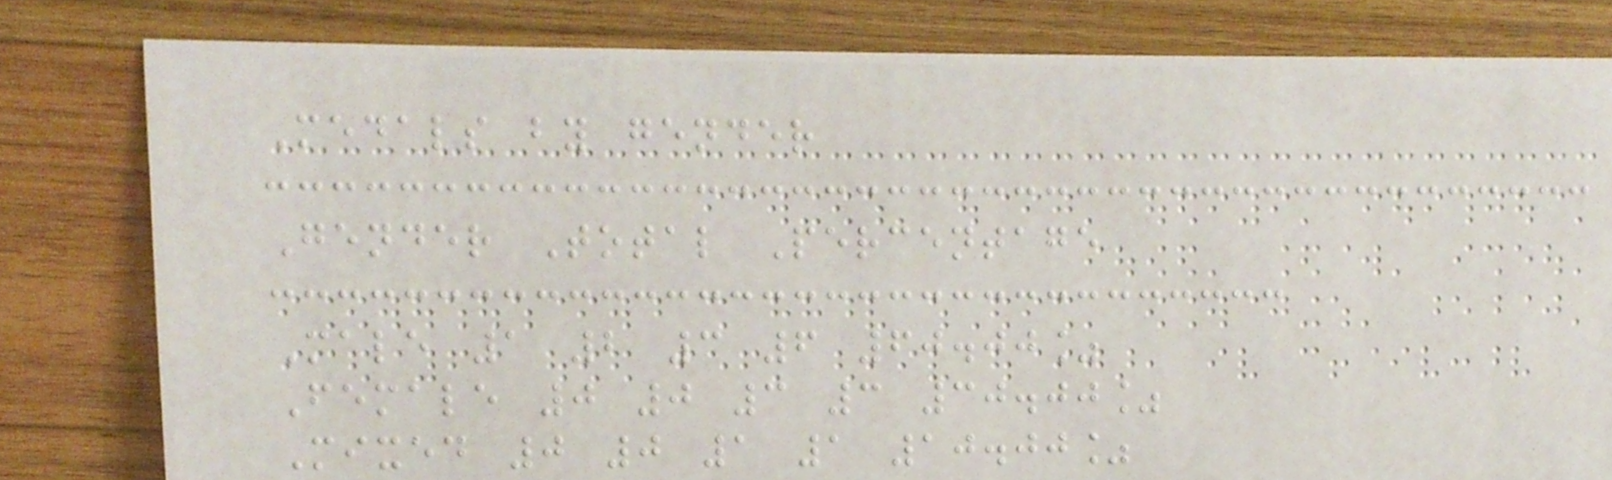Medals by gender
Gender Total Percentage
Male 1 2 3 6 60.00%
Female 0 0 3 3 30.00%
Mixed 0 0 1 1 10.00%
